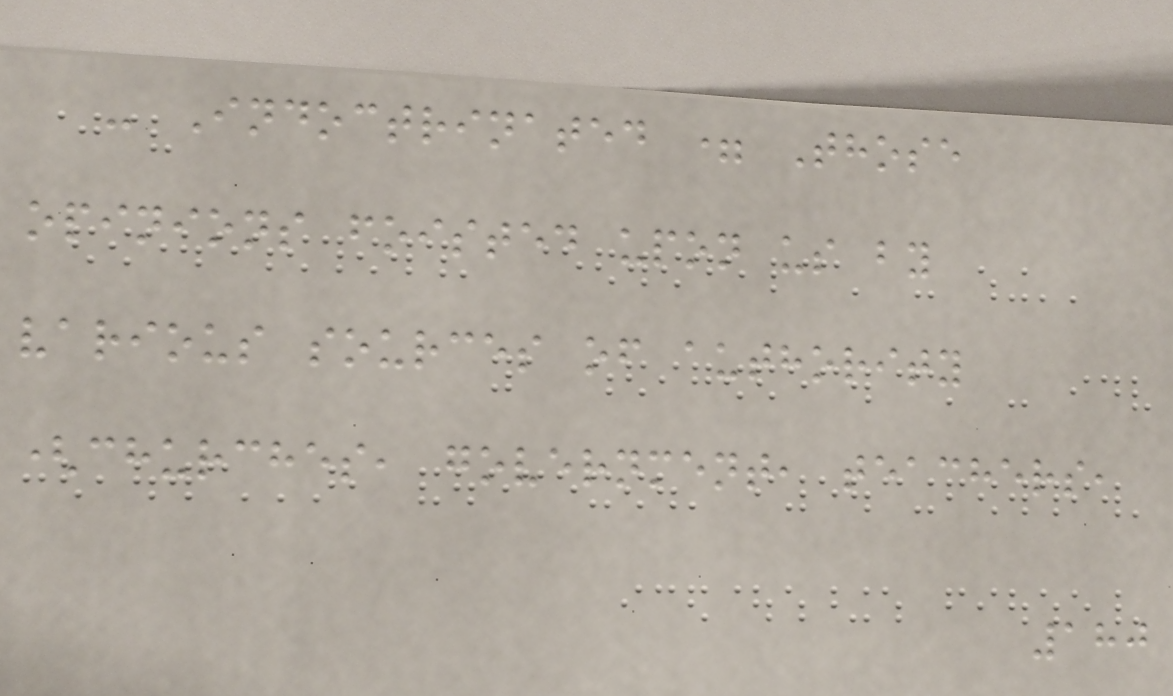- Indoctrinated = Those
opinions foisted upon us by
various sources of authority
(churches, government, teachers,
180
